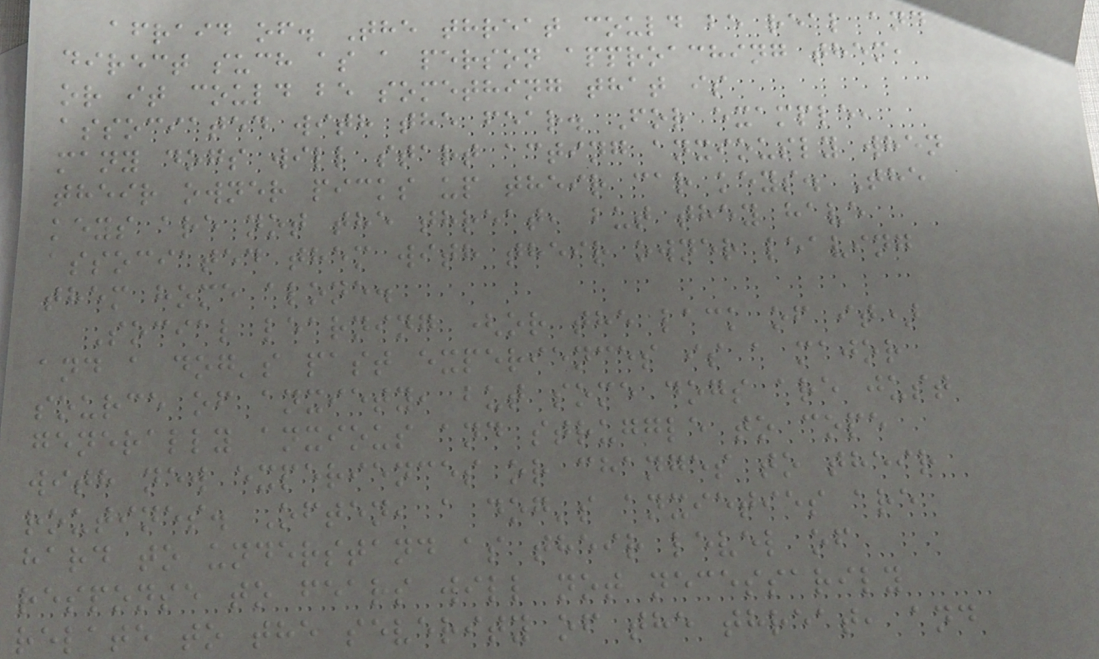afraid of. The threat could be real and
direct such as a person approaching them,
or it could be something that is
associated with the fear. For example,
many dogs will start acting anxiously when
their owner picks up their car keys. The
keys are not the threat, but they have
associated them with their owner leaving
them home alone.
Social learning (or the lack of it)
and a dog's past experiences is a major
source of anxiety, but some dogs are just
generally anxious and struggle to cope
with new experiences or changes to their
routines. Often, a dog's anxieties are
hard to understand as their level of
response to fears will not necessarily
relate to the severity of the threat, and
